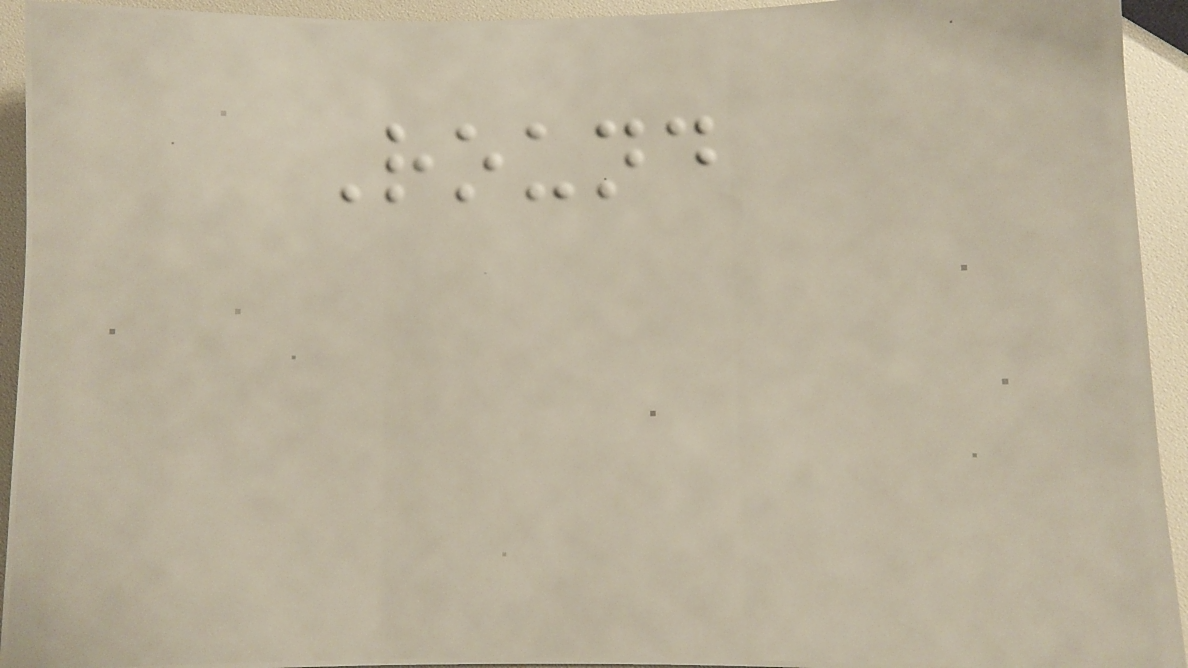Round
